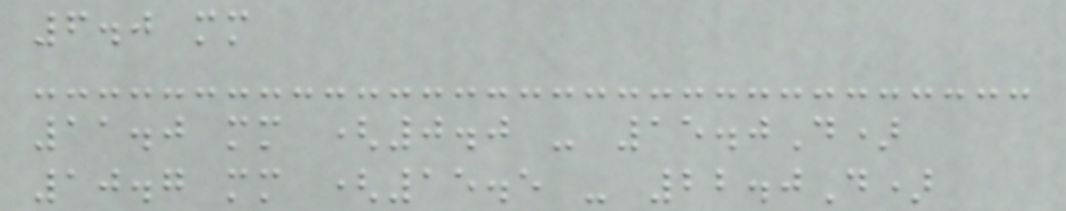6.0 mm
11.0 mm (0.0 - 15.0D)
10.7 mm (15.5 - 22.0D)
